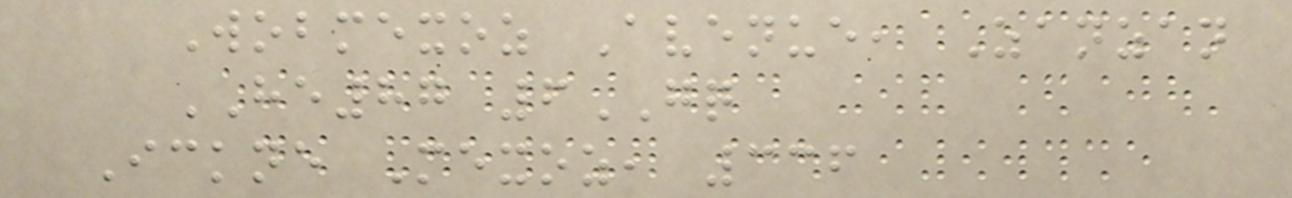Wobmexoz Avenue, Zanzan
HE87 6GQ
Ickne Mexoz, 336
